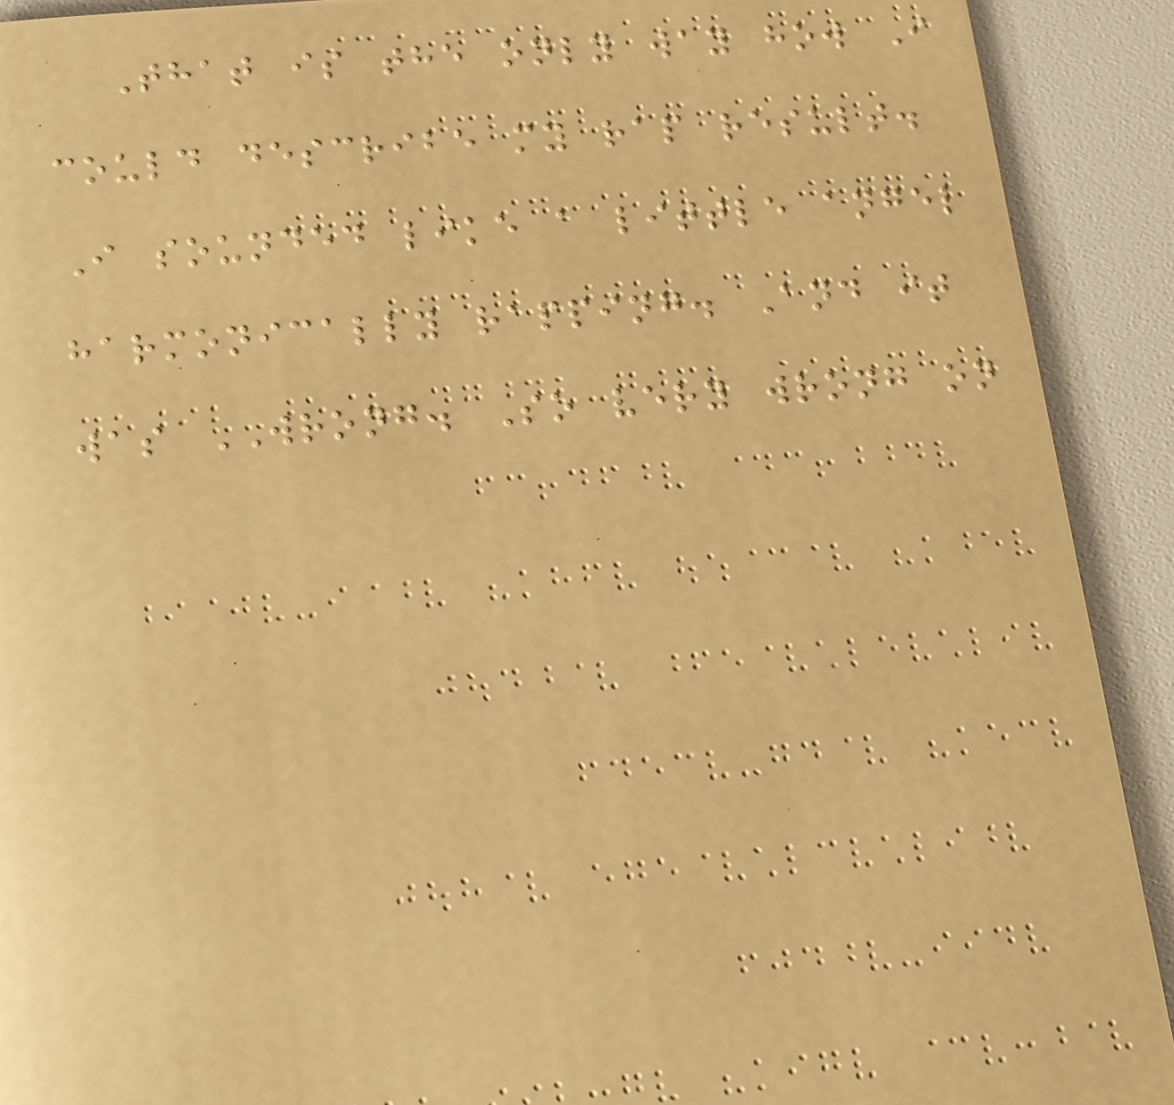That is the only way how I
could describe my rap result.
I sounded like a little angel
harmonically rapping. And it
was WRONG. So very wrong on
